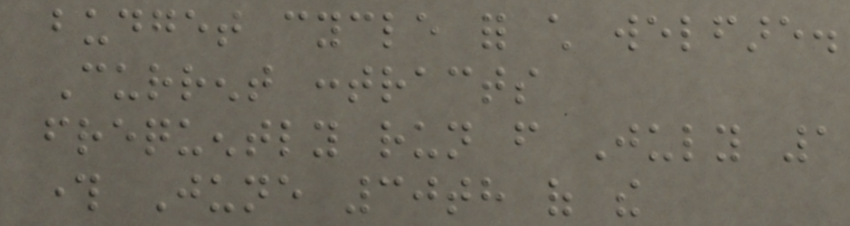budget cycle for child welfare.
Current contracts
frequently run from July 1
through June 30th of the
